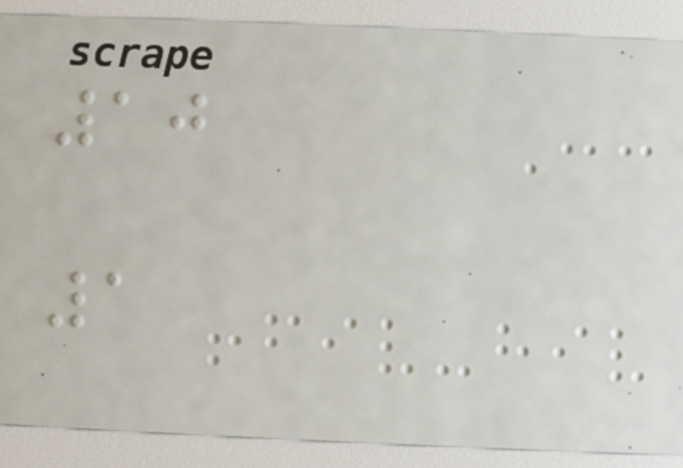10
1
